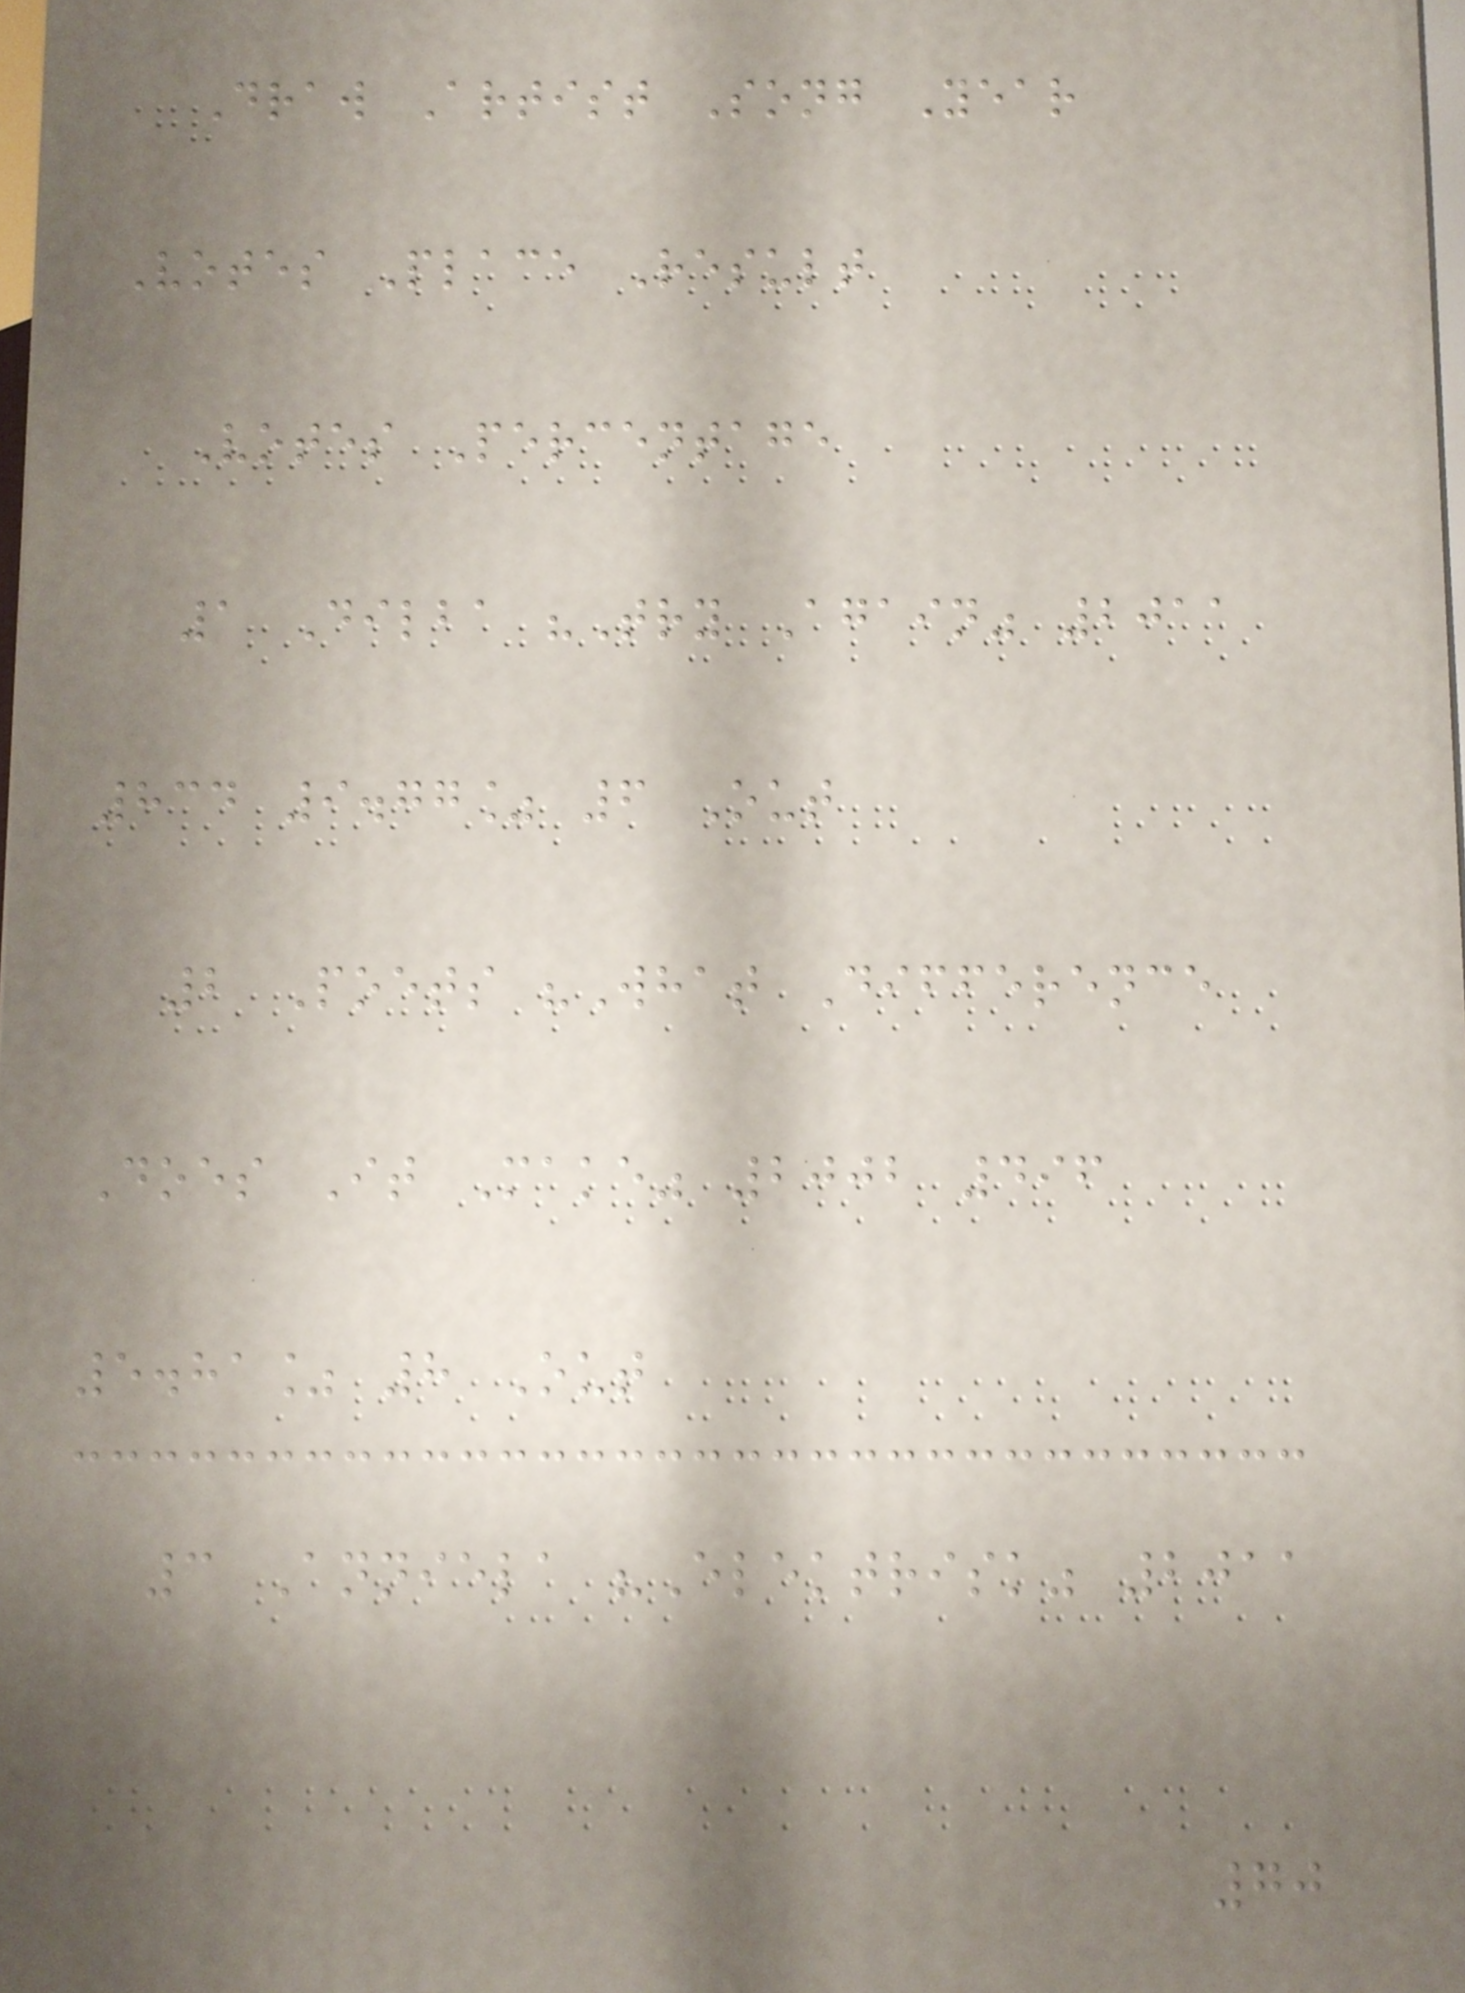Draw Artist Song Year
Votes Place Result
Votes Percentage
1 Dilba "Try Again" 2011
834 9.77% 6 Out
2 Poets "What Difference
Does It Make" 2002 496
5.81% 8 Out
3 Anniela "Elektrisk" 2011
70
